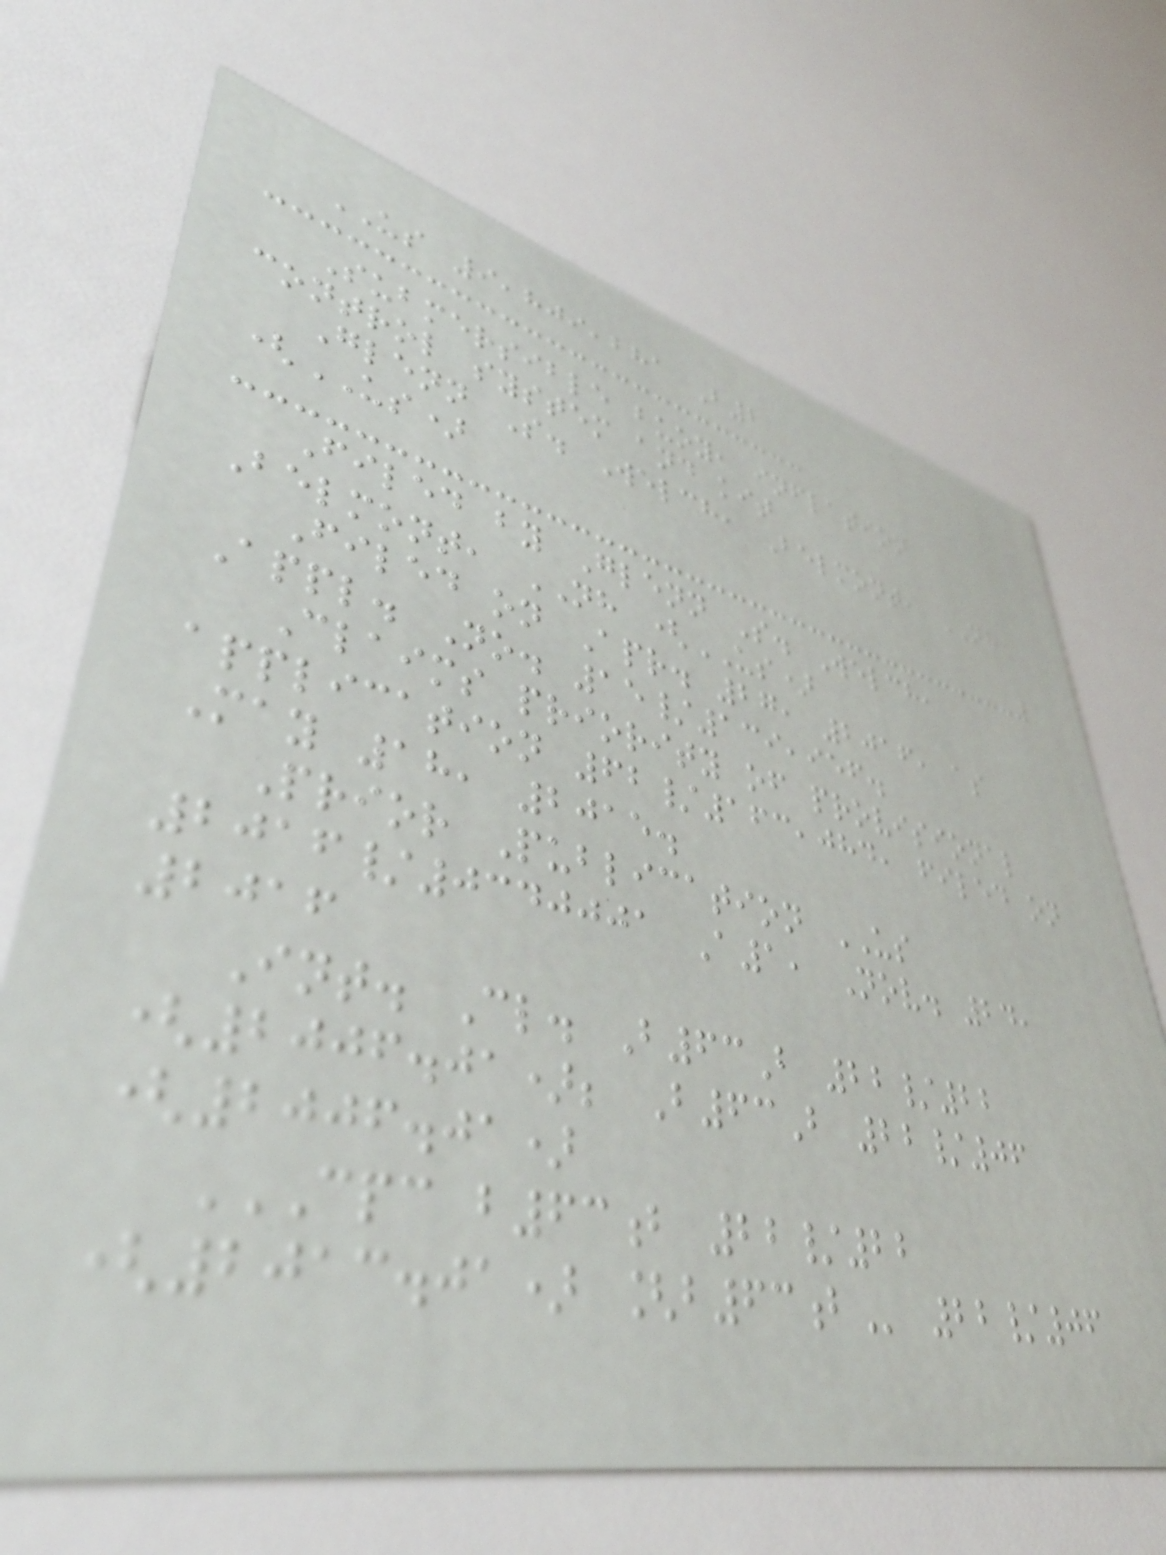US 9,809,281 B2
Submersible buoy, inflation
control system and kit
Glenn S. Welch, Belmont, NH
(US)
Filed by Glenn S. Welch,
Belmont, NH (US)
Filed on Apr. 27, 2016, as
Appl. No. 15/139,956.
Claims priority of provisional
application 62/163,084, filed on
May 18, 2015.
Prior Publication US
2016/0340001 A1, Nov. 24,
2016
Int. Cl. B63B 22/22
(2006.01); B63B 22/06
(2006.01)
CPC B63B 22/22
(2013.01) [B63B 22/06
